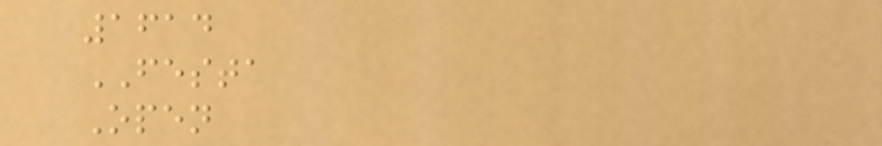1614
FESTA
Open
